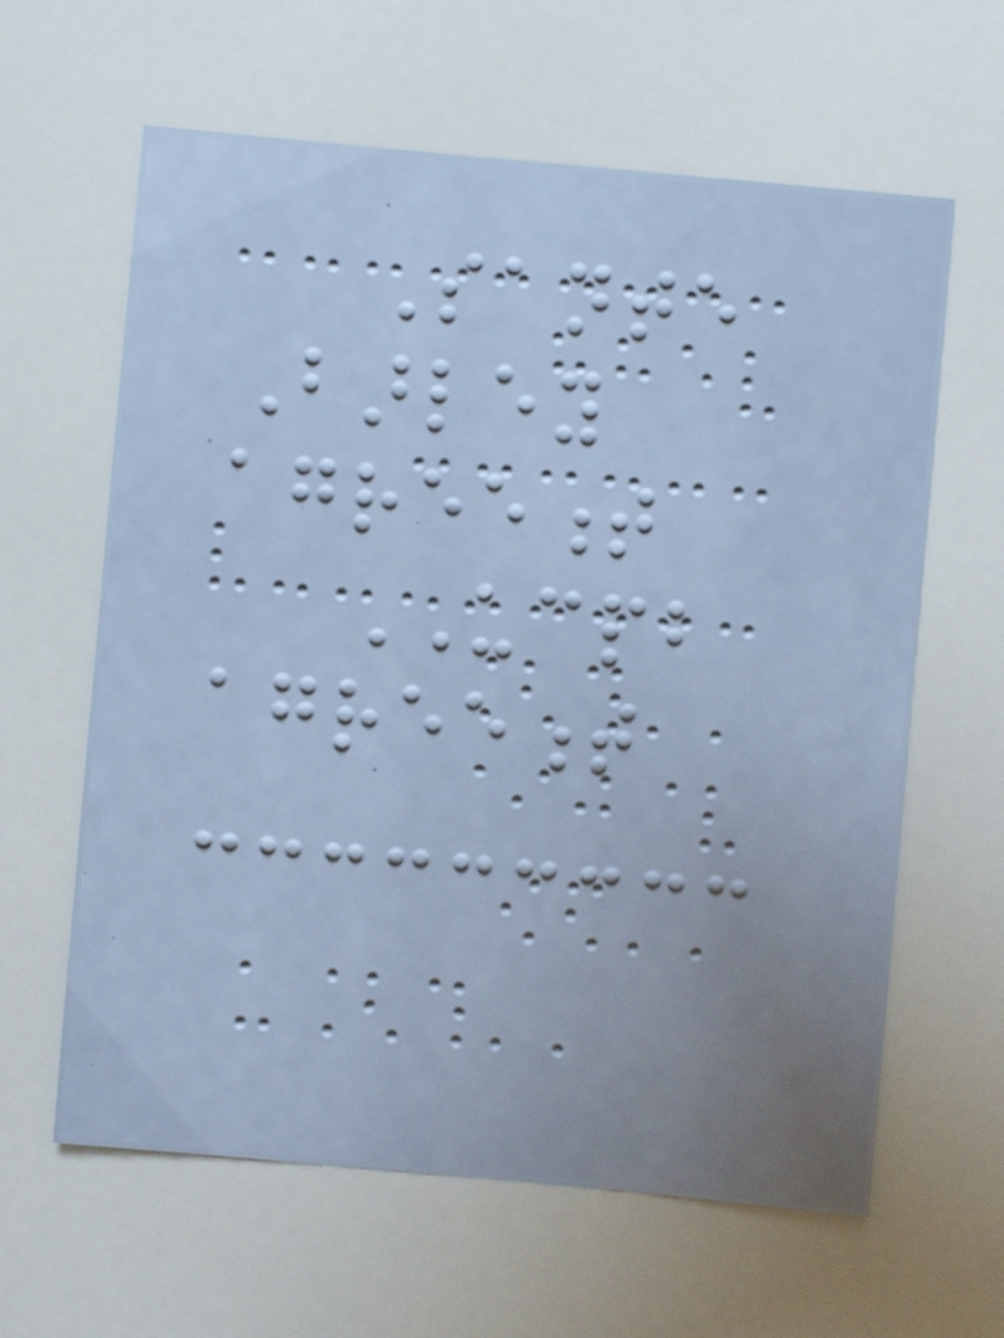Sante
Barley
agreement
UCPB
agreement
